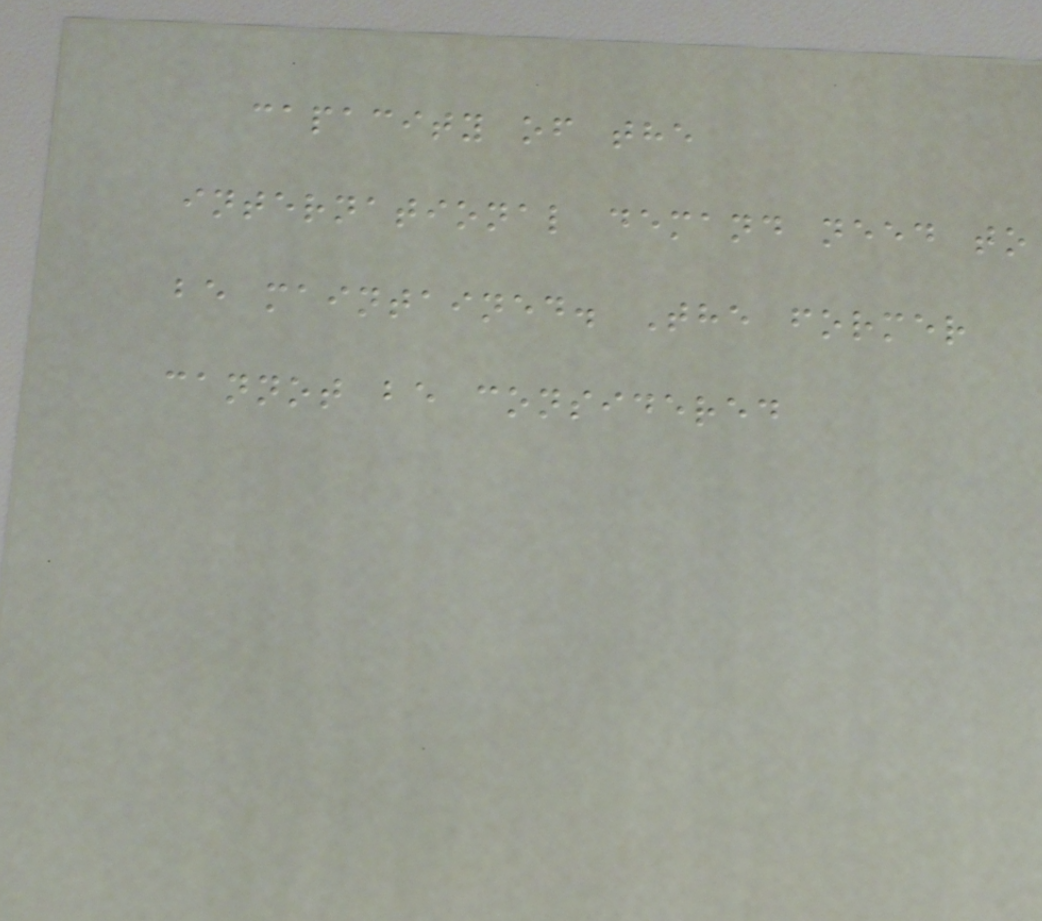capacity of the
international demand need to
be maintained. The former
cannot be considered
